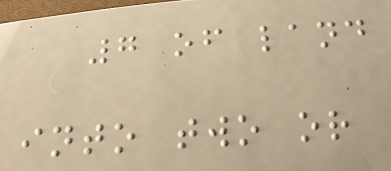7 of land
into two or
